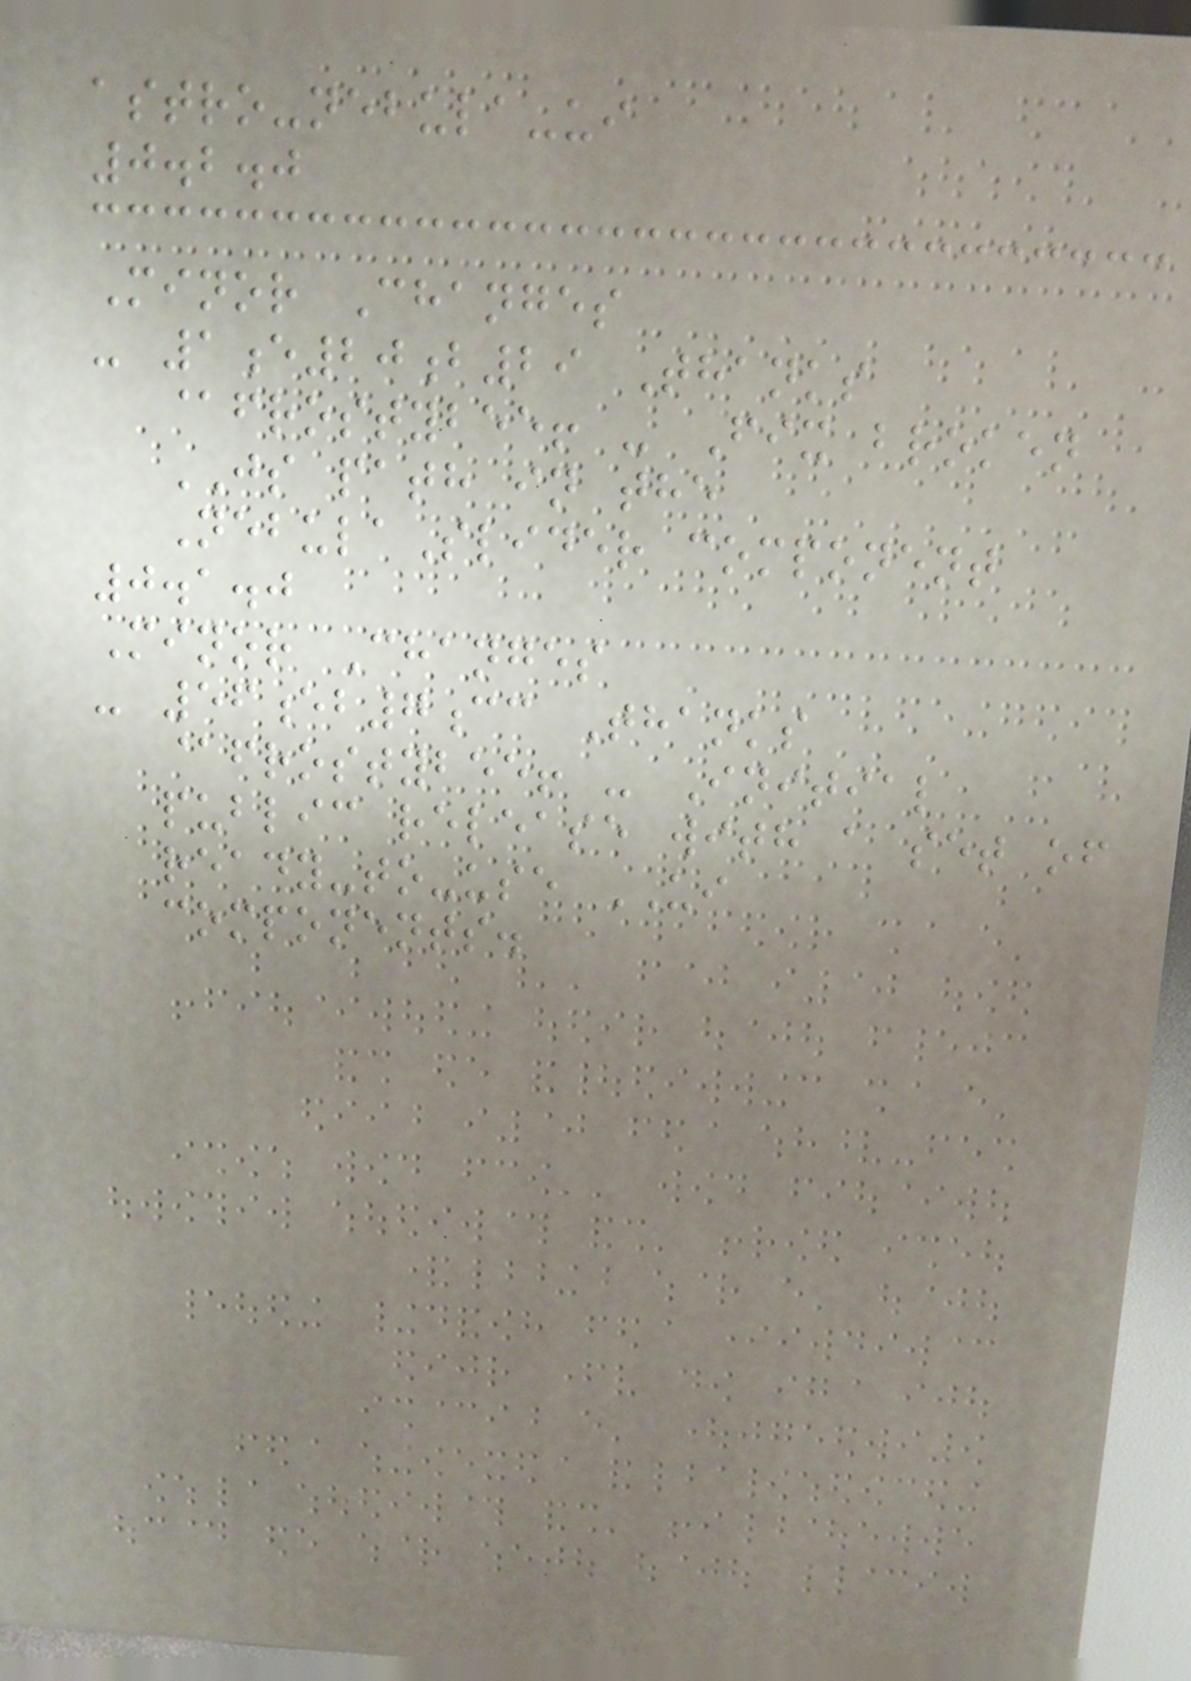astro-nebula-ui
0.2.0
Minor Changes
- 1e20b29 Thanks
@frostybee! - Fix broken
JS path in the
NebulaSlider component
0.1.0
Minor Changes
- 56eb7cc Thanks
@frostybee! - Initial
public release with a set of
ready-to-use UI
components.
